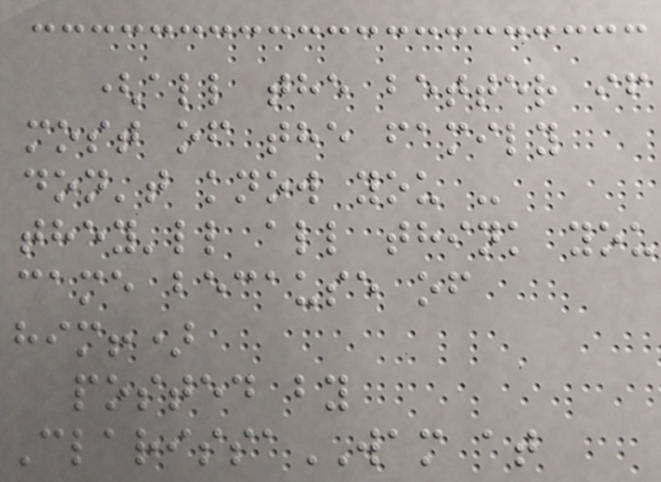(all the better if
most of the family
don't know you -
they'll all think you
came because of
him!)
posted by
ClarissaWAM at
